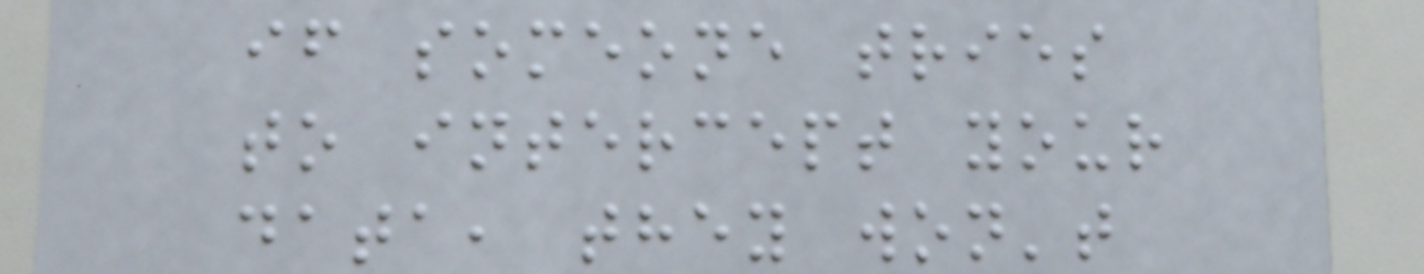if someone tries
to intercept your
data, they won't
